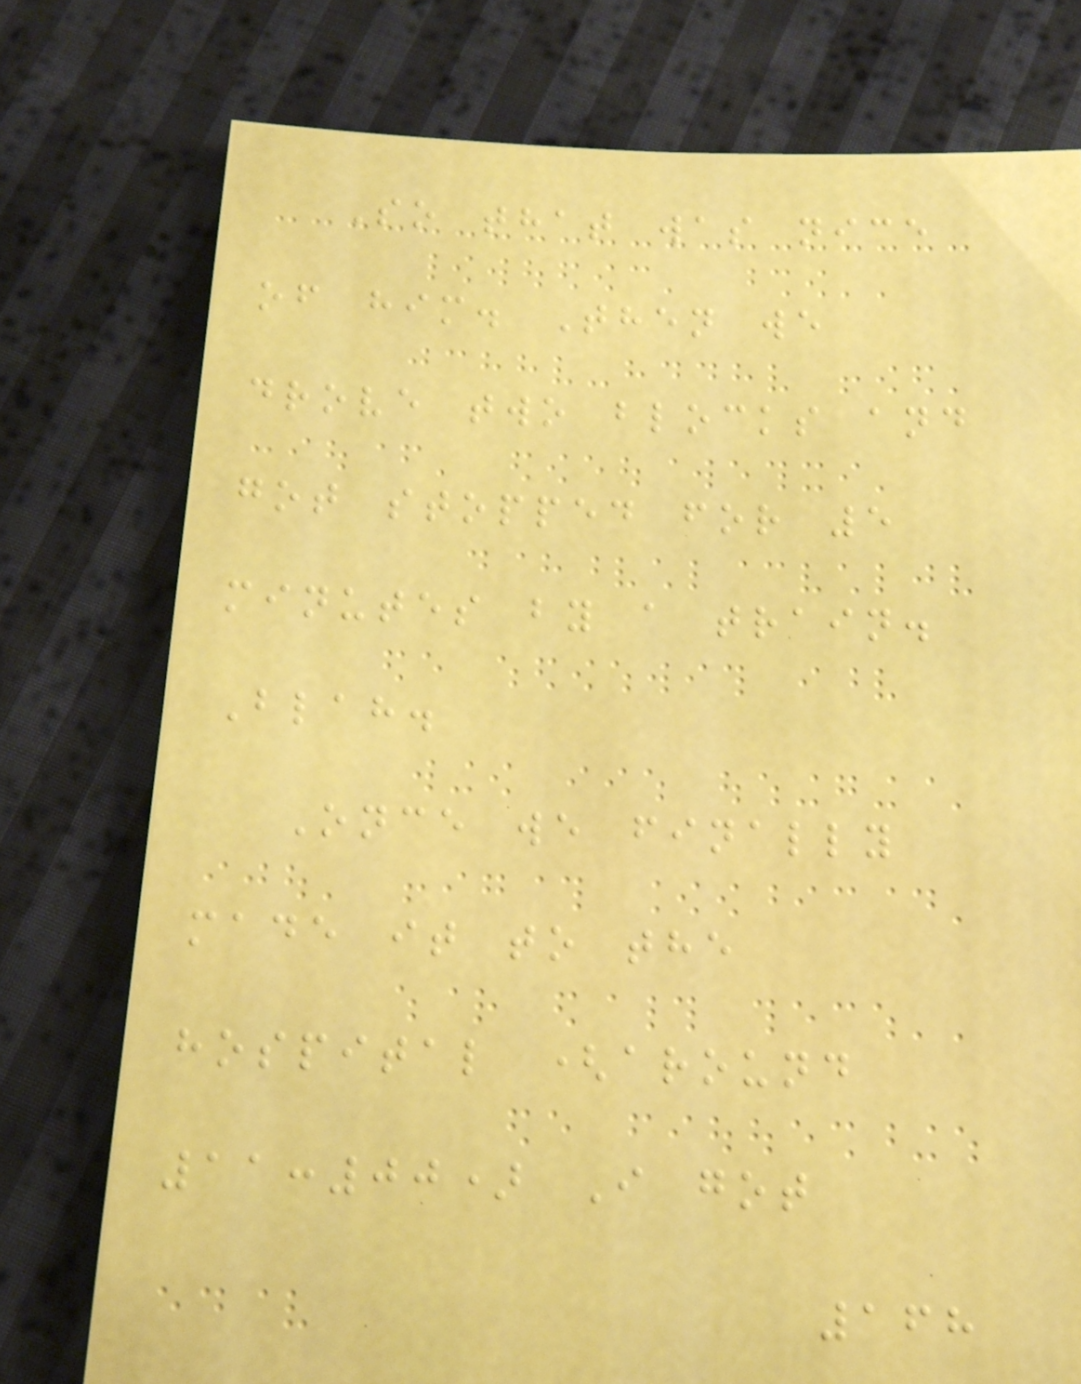So that was nice
of him. Then we
drove two blocks and
got stopped for 5
minutes by a train.
Blah.
Once we finally
made it to the
hospital (around
11:00) I got
168
